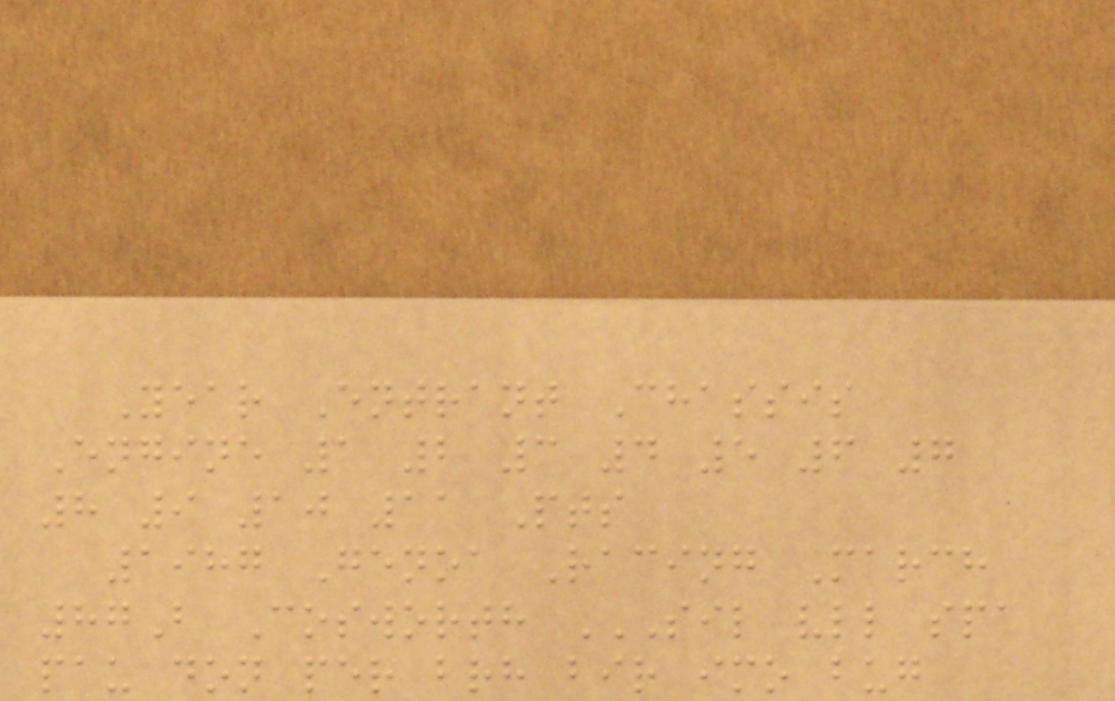Year Entrant Chassis
Engine 1 2 3 4 5 6 7
8 9 10 11 Pts
1987 Genoa Racing March
87B Cosworth SIL VLL SPA
PAU DON PER BRH BIR IMO BUG
